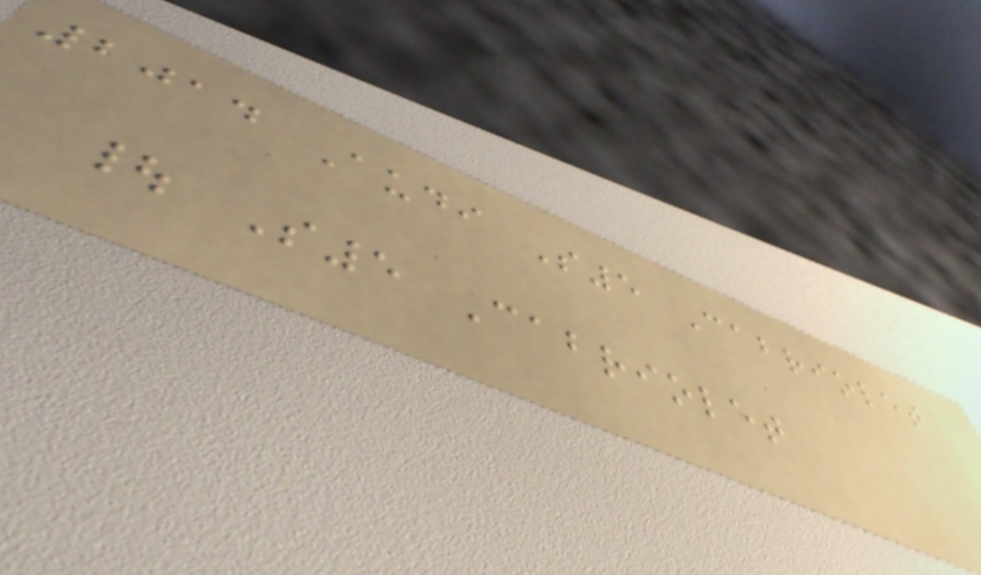2014 Audi S5 Cabriolet
| S5 Cabriolet
